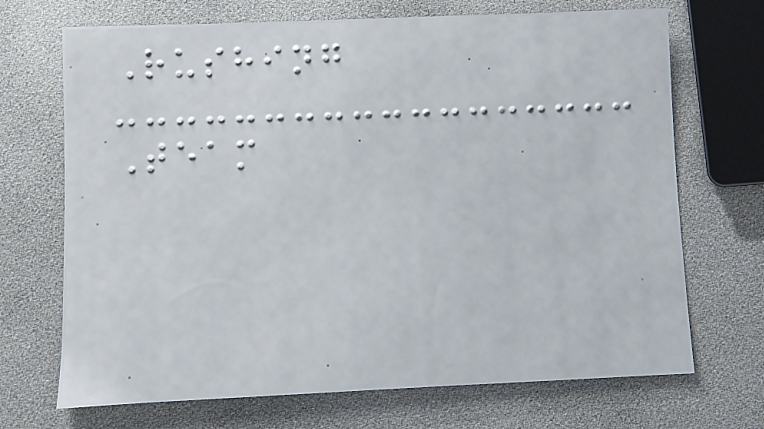Rushing
Team
